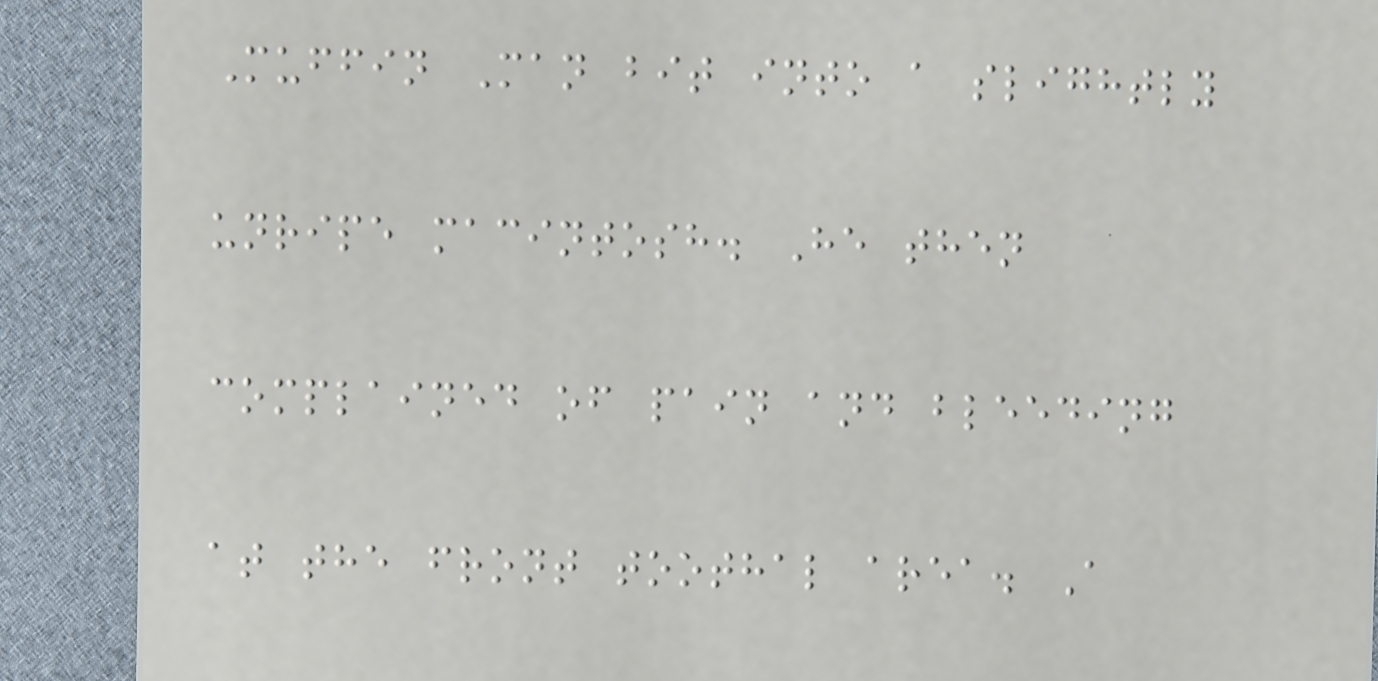Muffin Man bit into a slightly
unripe macintosh. He then
complained of pain and bleeding
at the front toothal area. A
